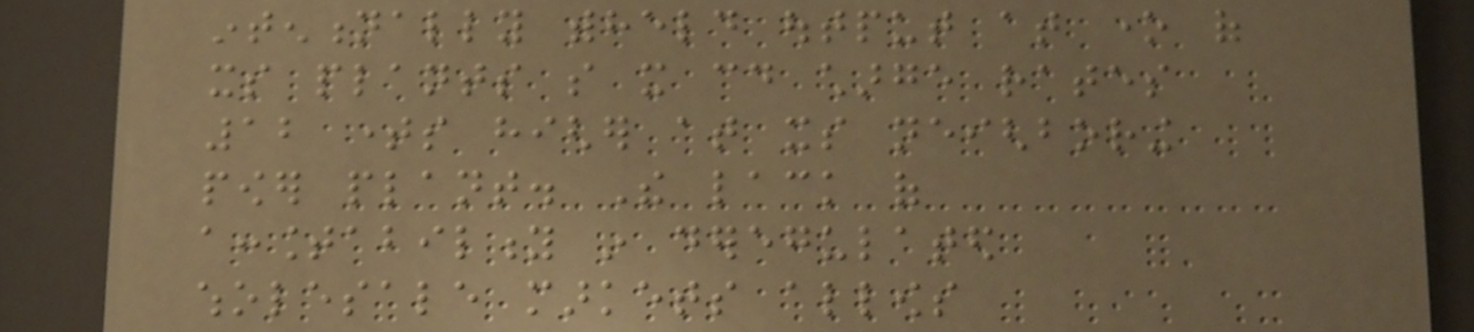intentionally withheld output at one of
its plants so it could charge rates
12 times higher at its neighboring
power plant. The lack of
accountability in deregulated
wholesale markets allows
